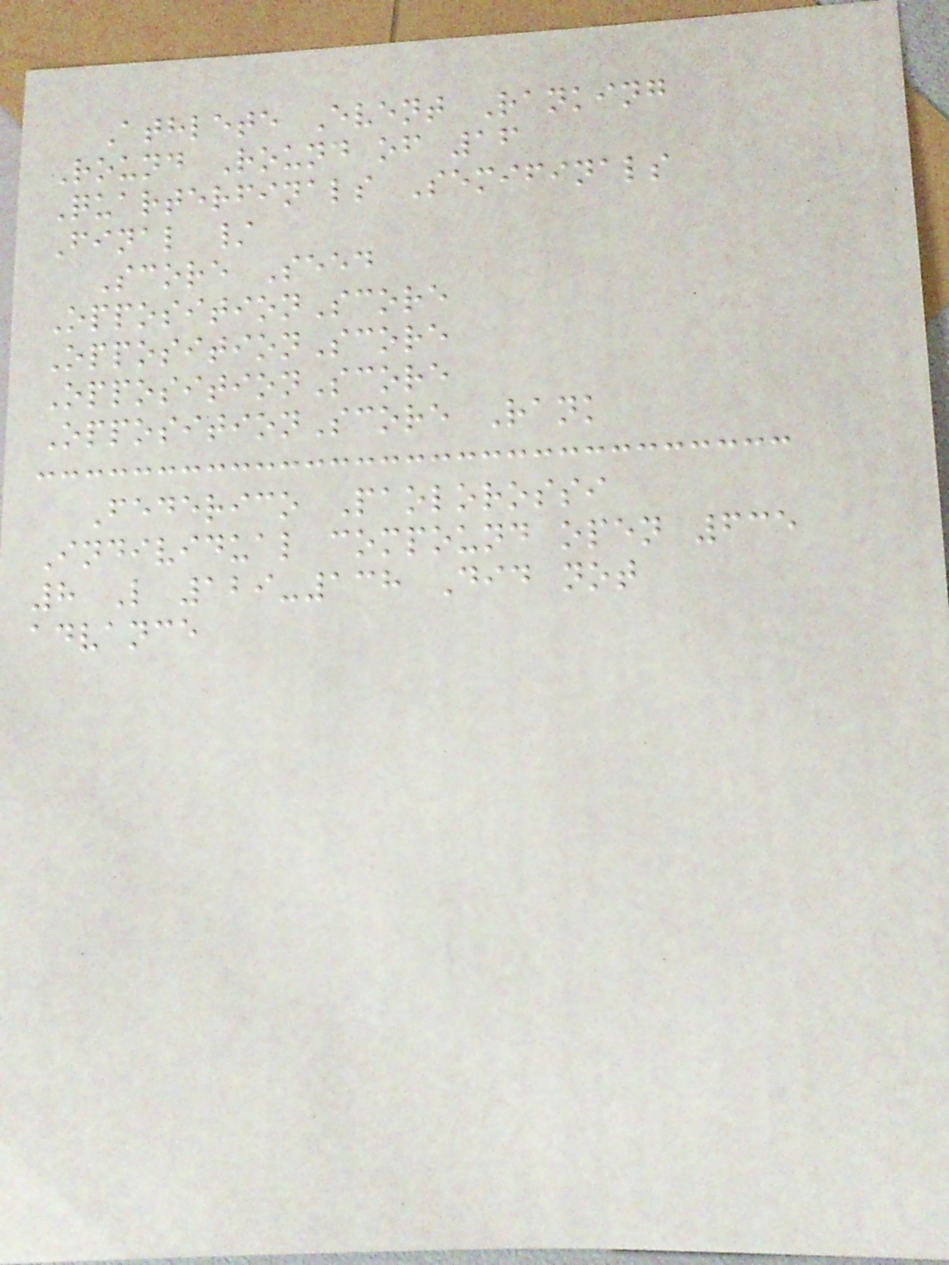Athlete Event Ranking
Round Round of 16
Quarterfinals Semifinals
Final /
Score Seed
OppositionScore
OppositionScore
OppositionScore
OppositionScore Rank
Federico Paolorossi
Individual compound open 635
8 L 129-138 Did not
advance
